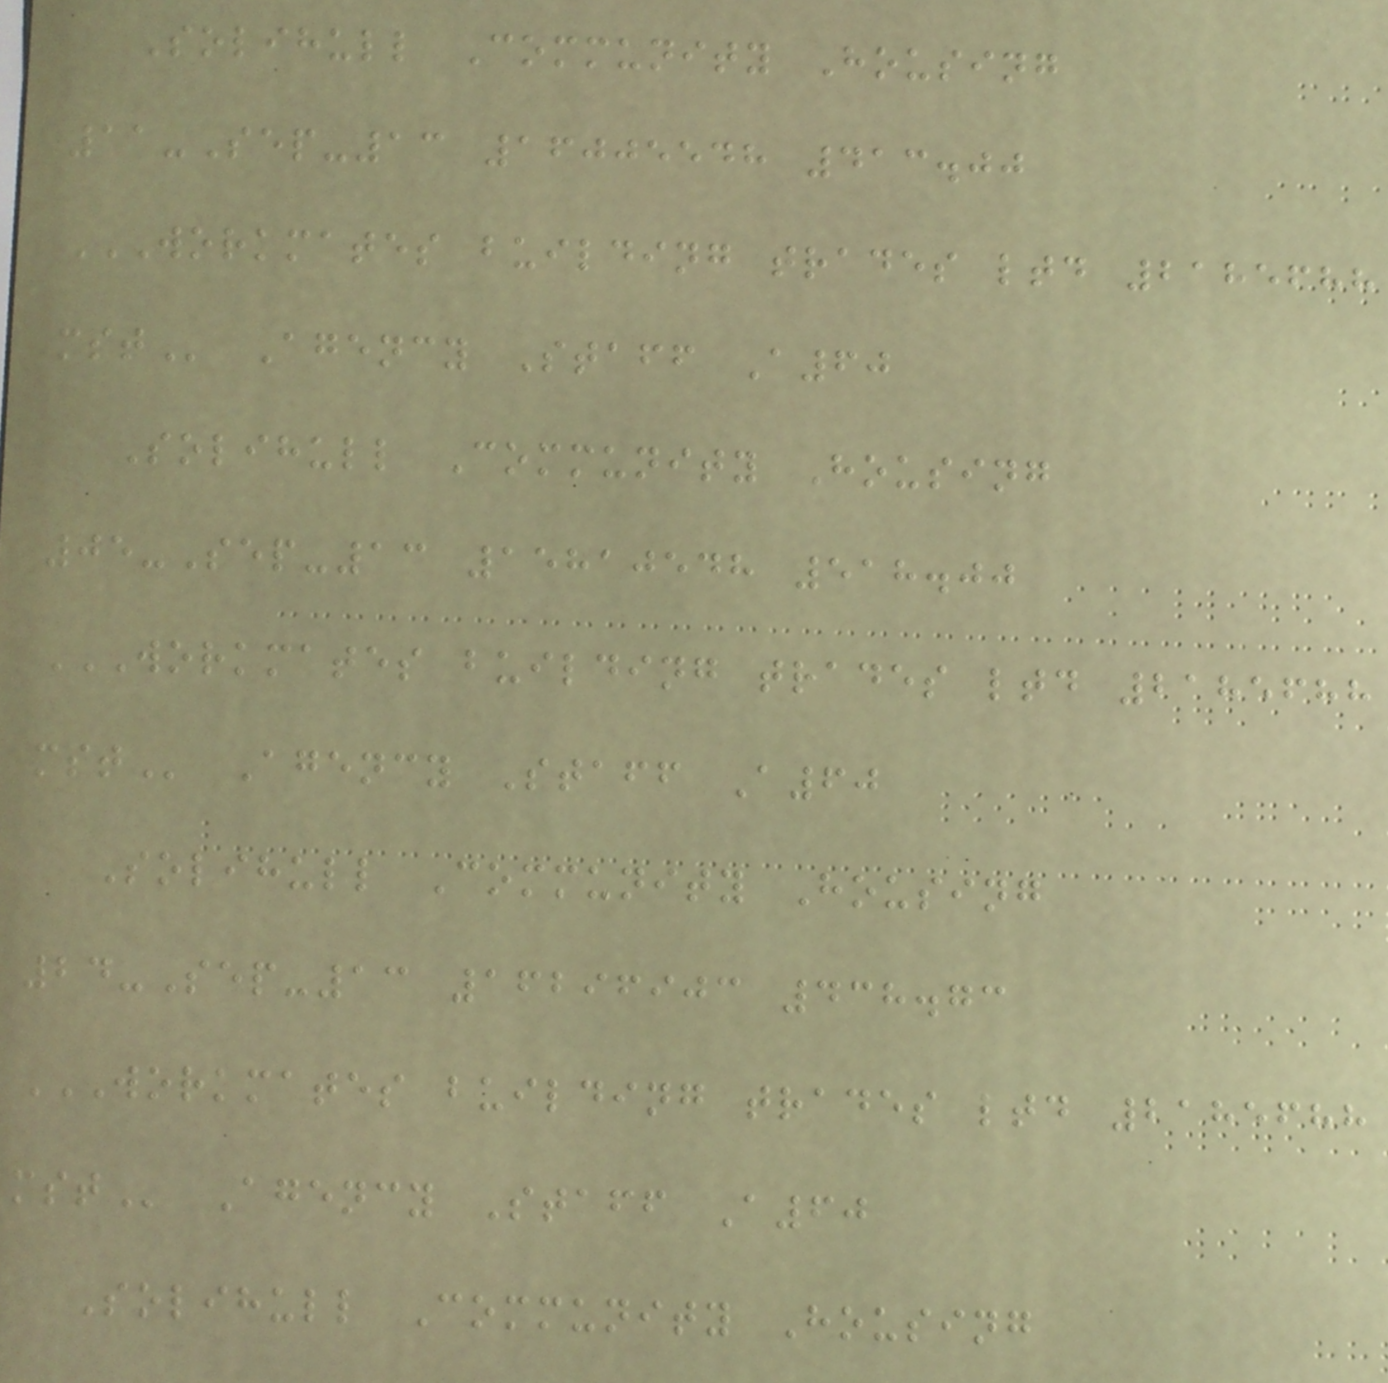Solihull Community Housing
11-Sep-13 16005548 413.00
WORKMATES BUILDING TRADES LTD 2185688
MST Agency Staff A60
Solihull Community Housing
05-Sep-13 15810548 518.00
WORKMATES BUILDING TRADES LTD 2185688
MST Agency Staff A60
Solihull Community Housing
24-Sep-13 16296903 438.73
WORKMATES BUILDING TRADES LTD 2185688
MST Agency Staff A60
Solihull Community Housing
